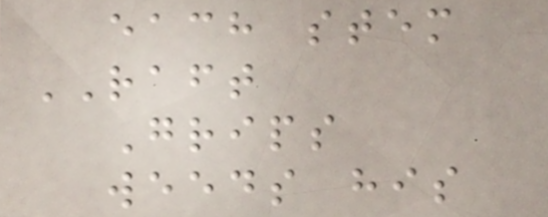each stem
RAFT
Grips
weeds his
